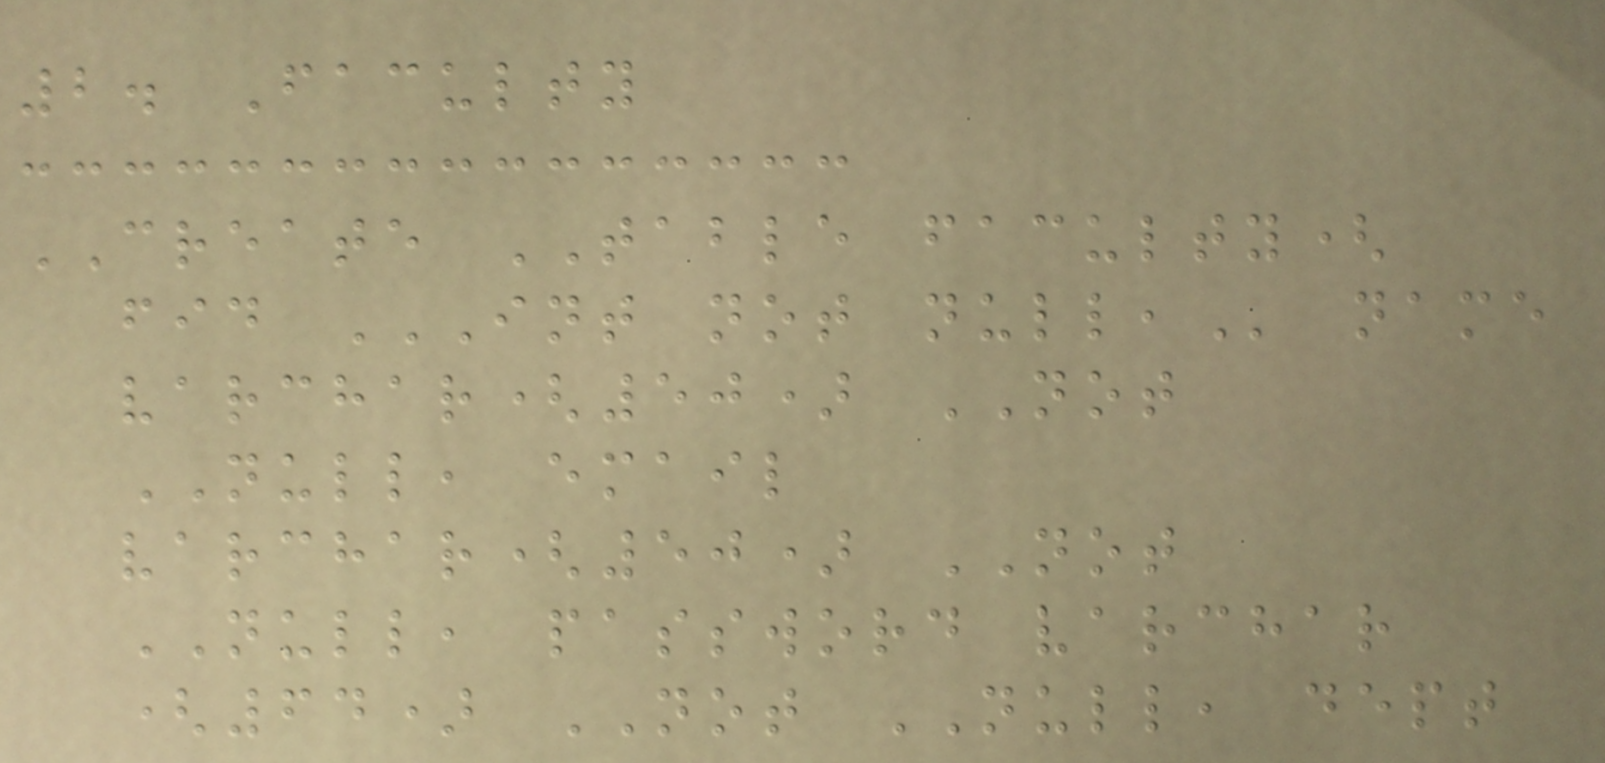2. Faculty
CREATE TABLE faculty(
fid INT NOT NULL, name
varchar(50) NOT
NULL, email
varchar(50) NOT
NULL, password varchar
(64) NOT NULL, dept
